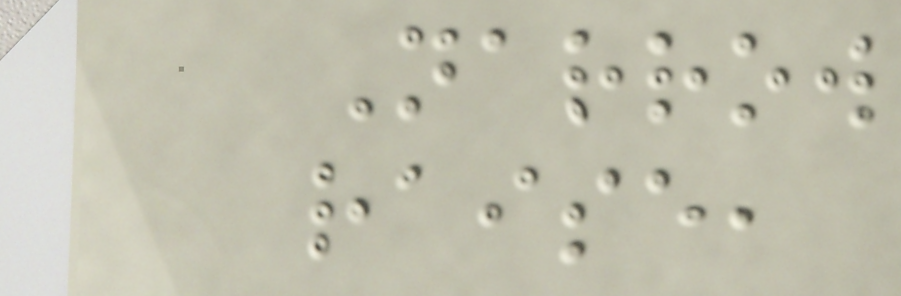Narrow
raise,
